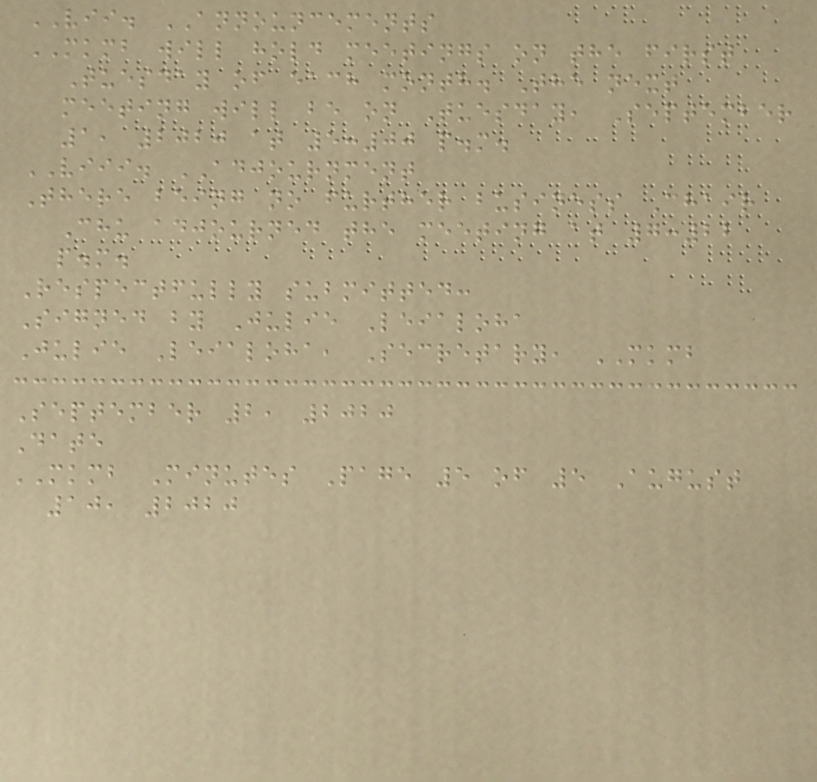VII. ANNOUNCEMENTS
MKMB will hold meetings on the first
Tuesday of each month. The next
meeting will be on Tuesday, September
1, 2020 at 5:00 p.m.
VIII. ADJOURNMENT
There being no further business Chair
Chu adjourned the meeting at 7:22
p.m.
Respectfully submitted:
Signed by Julie Leialoha
Julie Leialoha, Secretary, MKMB
September 2, 2020
Date
MKMB Minutes Page 5 of 5 August
10, 2020
